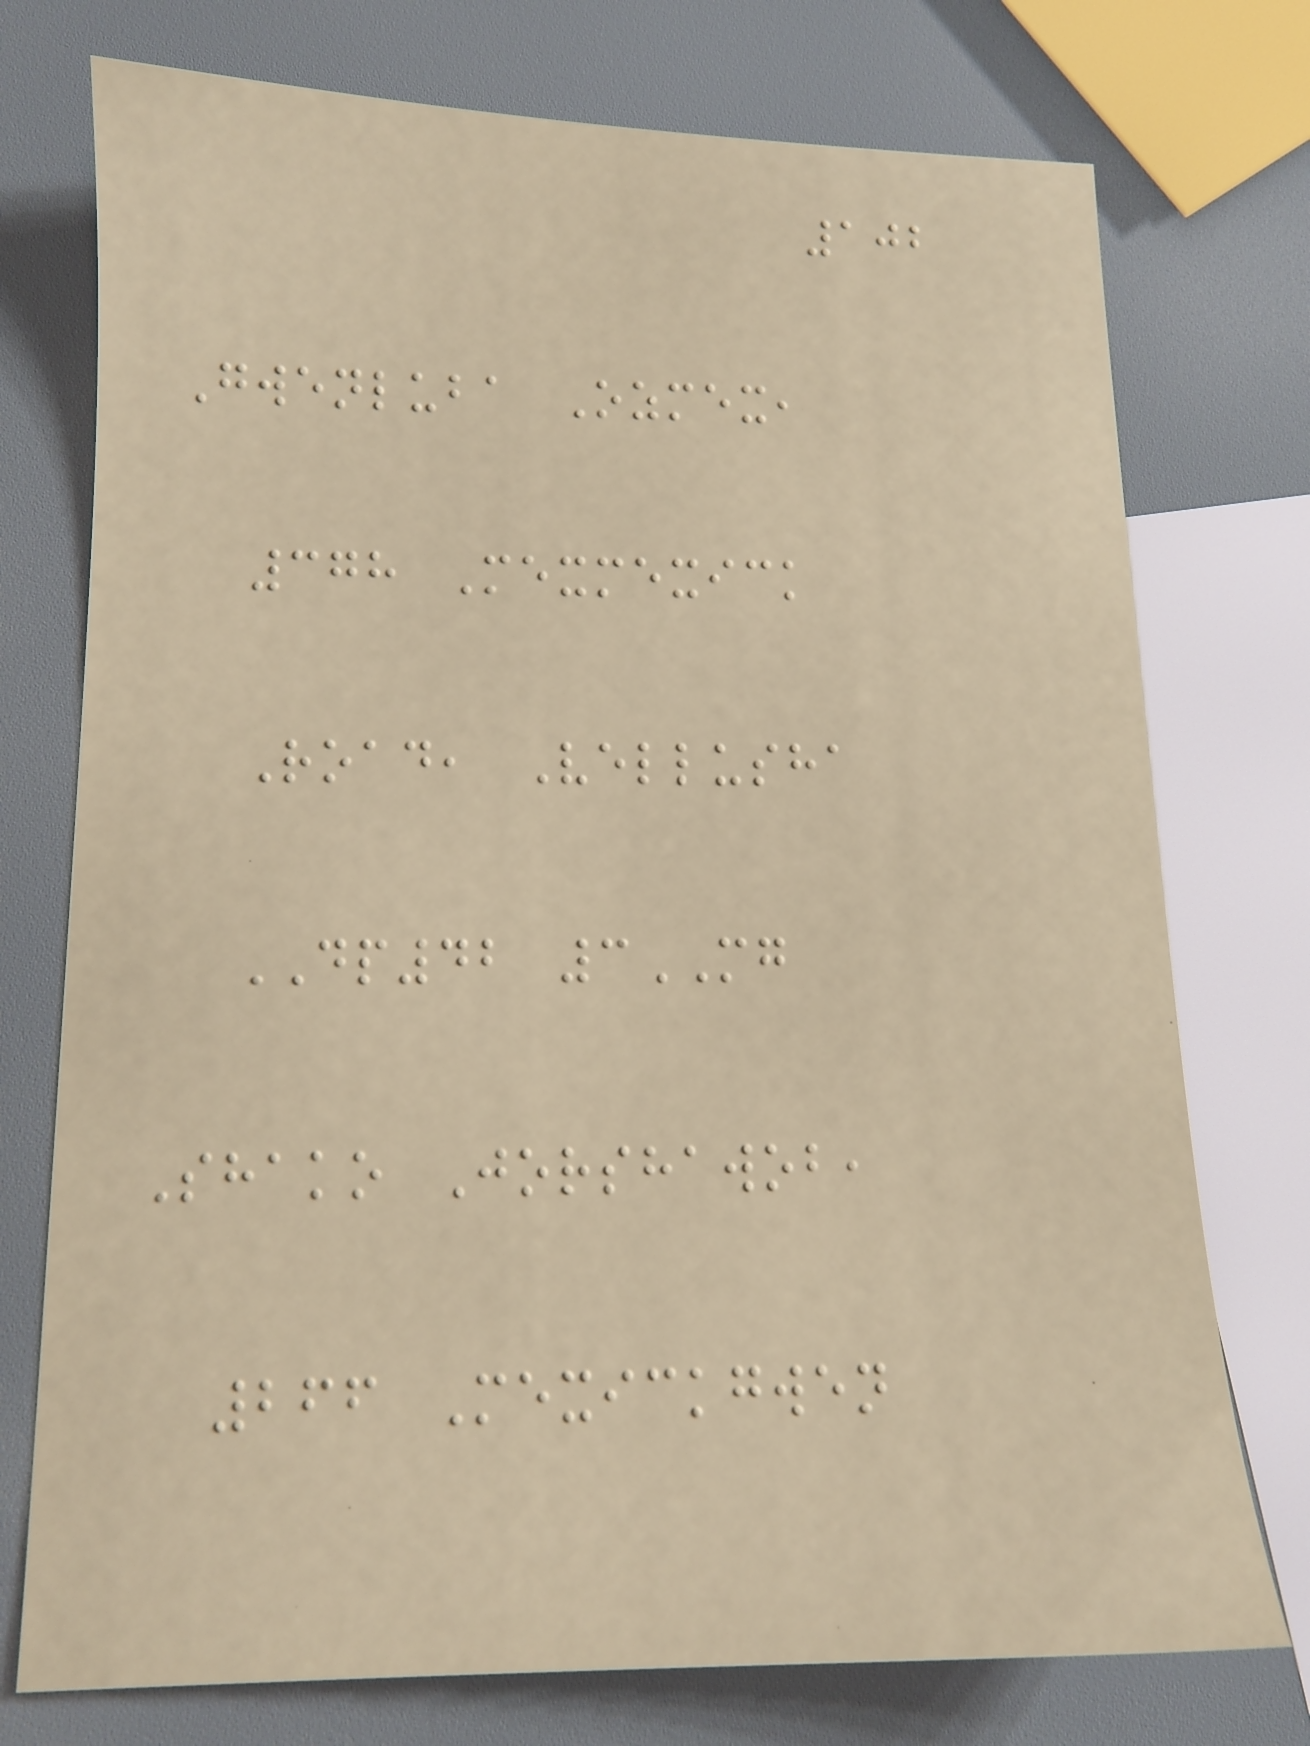102
Gwenluba Ozmex,
378 Mexmexick
Road, Vellusha
DP42 3MG
Shako Jorshawob,
266 Mexickgwen
